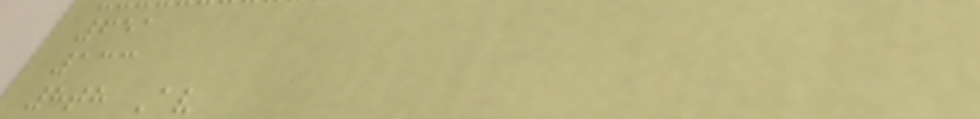651
133
8th Av
